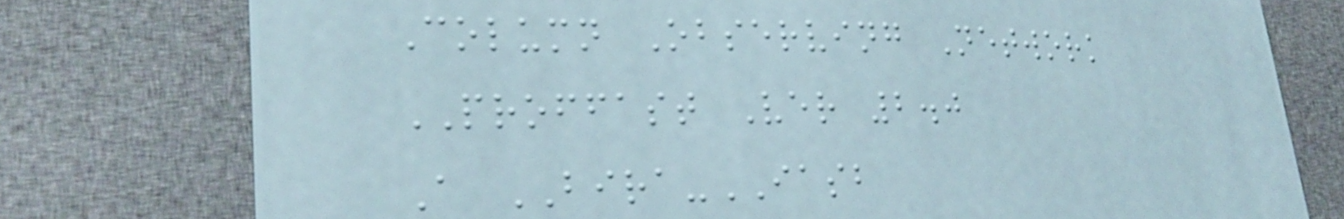Column Observing Network
PROFFAST Ver 2.0
A BIRA-IASB
